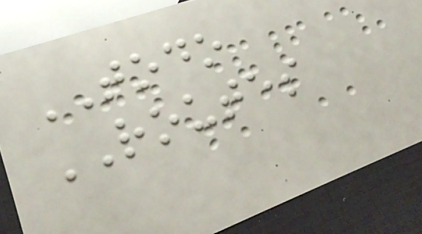TODO
ROUTES
